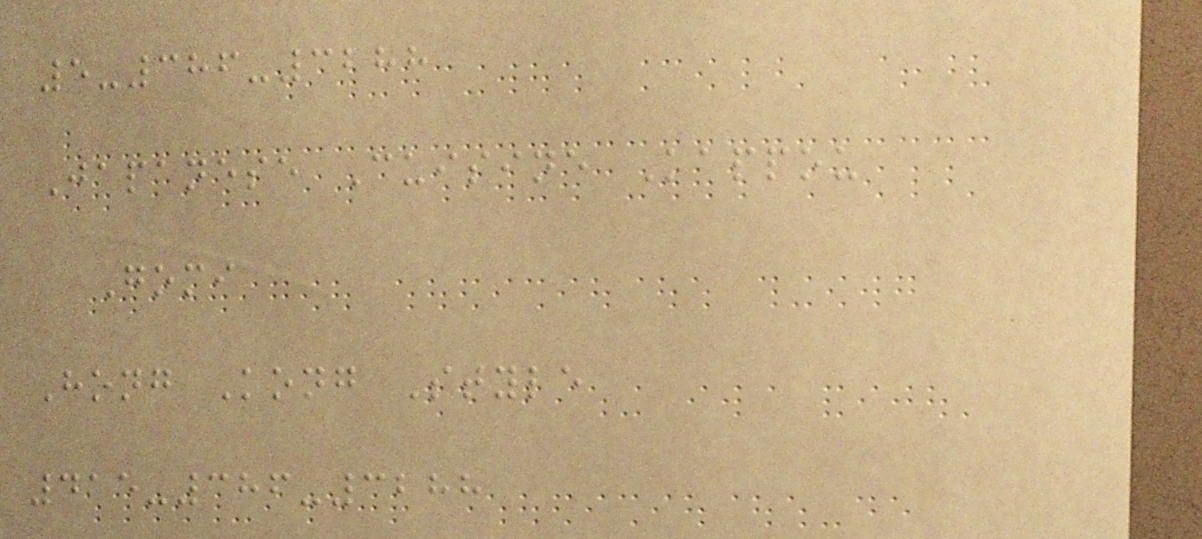5-386-3288
Japanese Cuisine Kappou
Gomi
Hong Kong Style
415-386-3288
